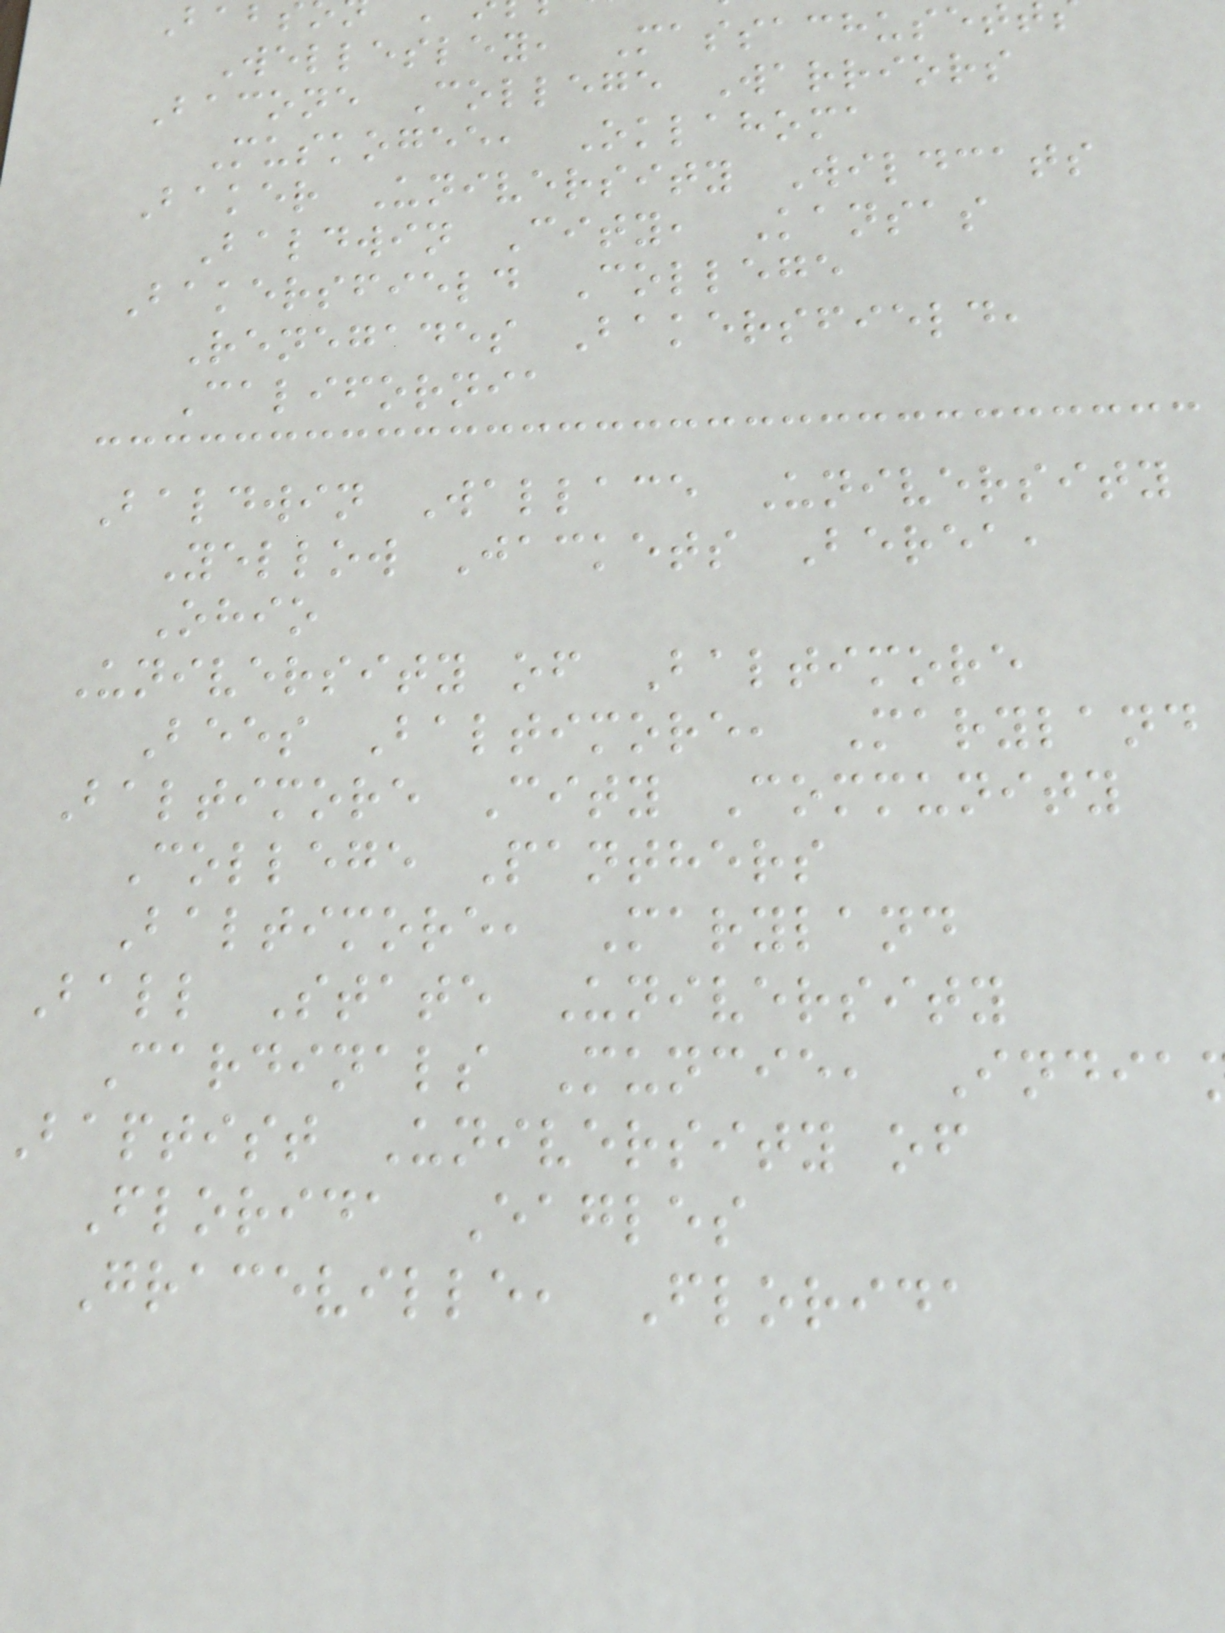Wellesley, Massachuset
Bacone College Warriors
Muskogee, Oklahoma
Baker University Wildcats
Baldwin City, Kansas
Bakersfield College
Renegades Bakersfield,
California
Baldwin Wallace University
Yellow Jackets Berea,
Ohio
University of Baltimore
Bees Baltimore, Maryland
Baltimore City Community
College Panthers
Baltimore, Maryland
Ball State University
Cardinals Muncie, India
baptist University of
Florida Eagles
Graceville, Florida
